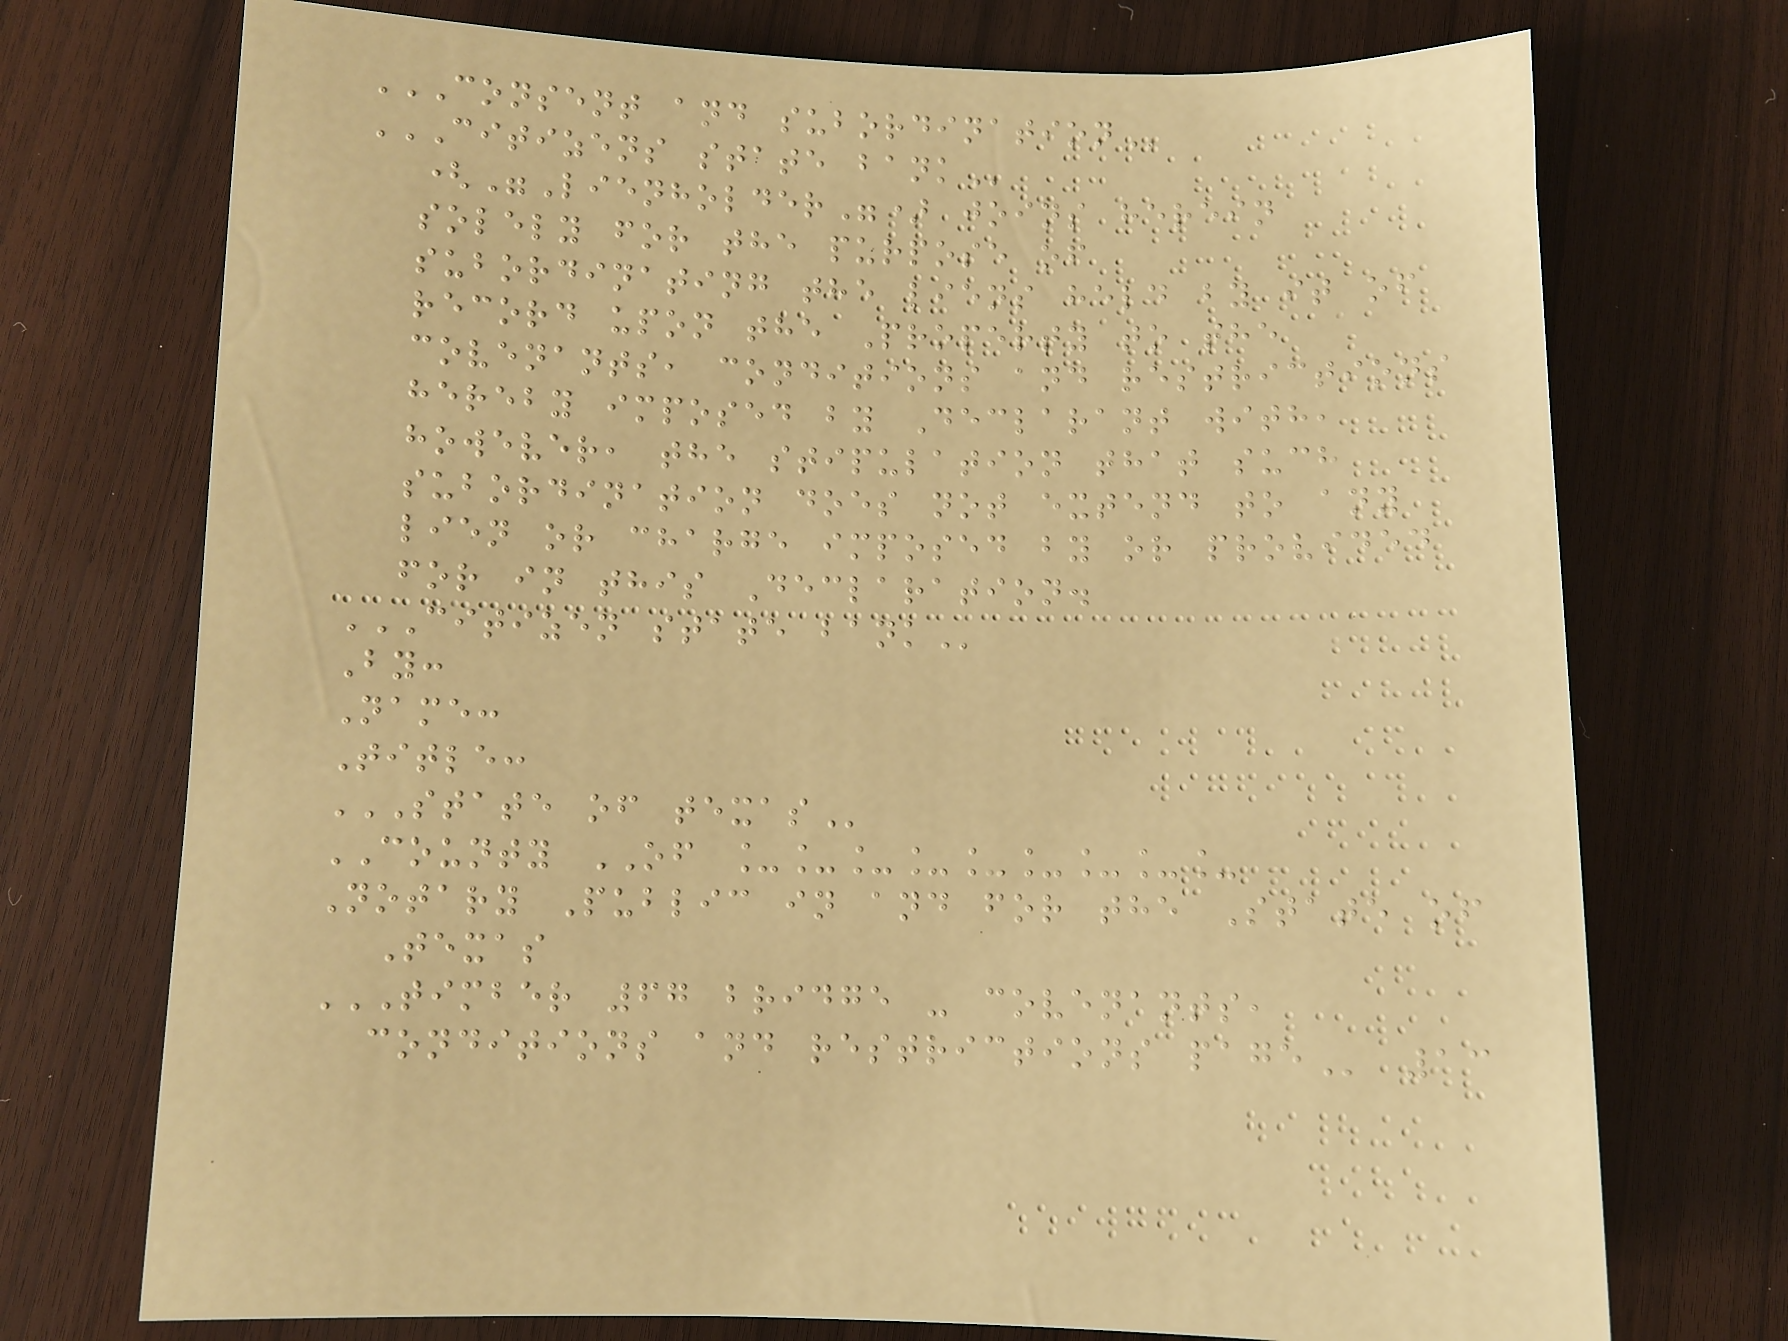CONSENT AND SUBORDINATION
CITIZENS STATE BANK
("Lienholder") joins herein
solely for the purpose of
subordinating the liens held by it of
record upon the Property to the
covenants, conditions and restrictions
hereby imposed by Declarant with,
however, the stipulation that such
subordination does not extend to any
lien or charge imposed by or provided
for in this Declaration.
CITIZEN STATE BANK
By:
Name:
Title:
STATE OF TEXAS
COUNTY OF _________
Notary Public in and for the State of
Texas
TIMBER 67 BRIDGE - COVENANTS,
CONDITIONS AND RESTRICTIONS PAGE 13
